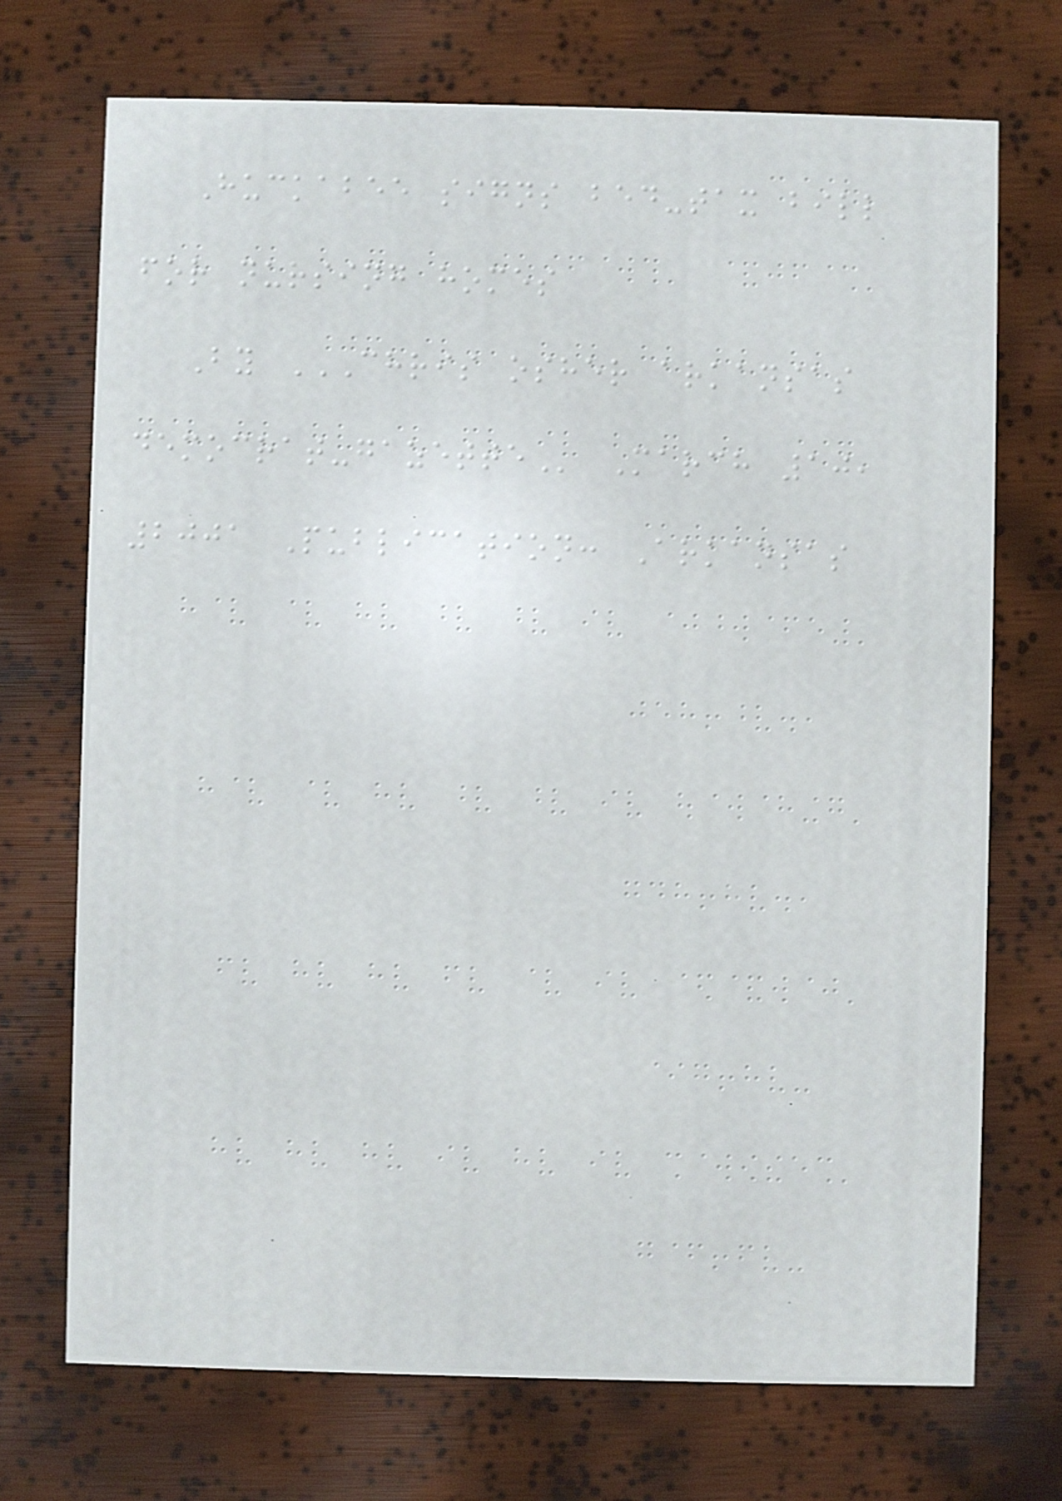Huckabee signs bed-tax bill
for nursing homes
By CHRIS OSHER ARKANSAS
DEMOCRAT-GAZETTE March 10,
2001 Publication: Arkansas
